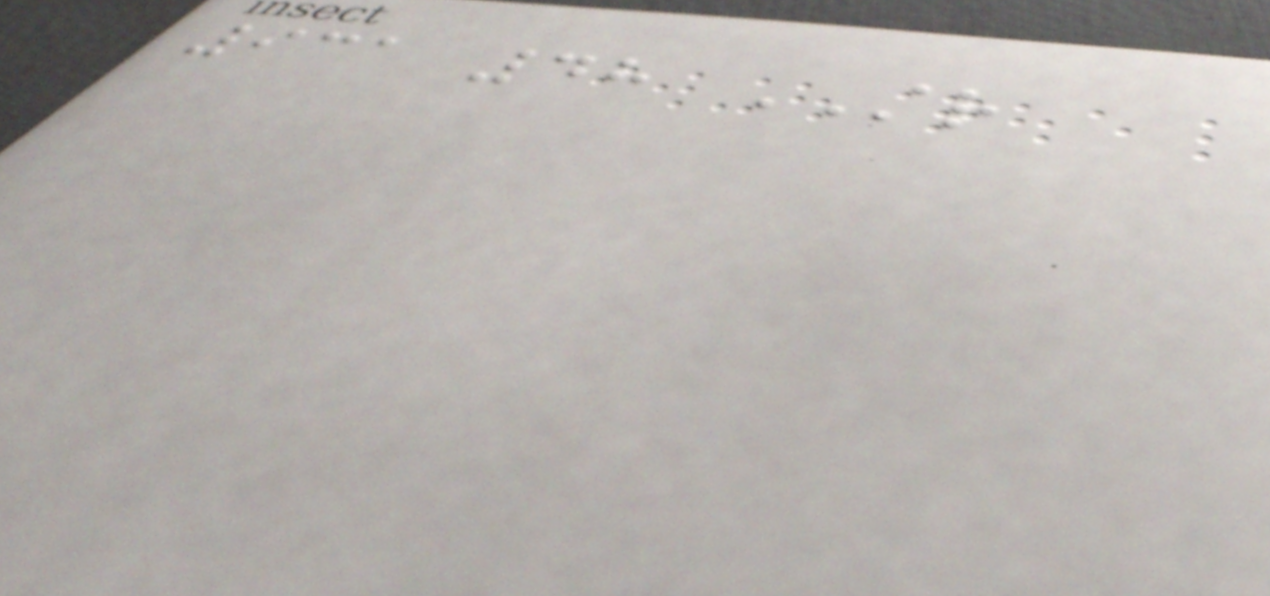931 48 STR
